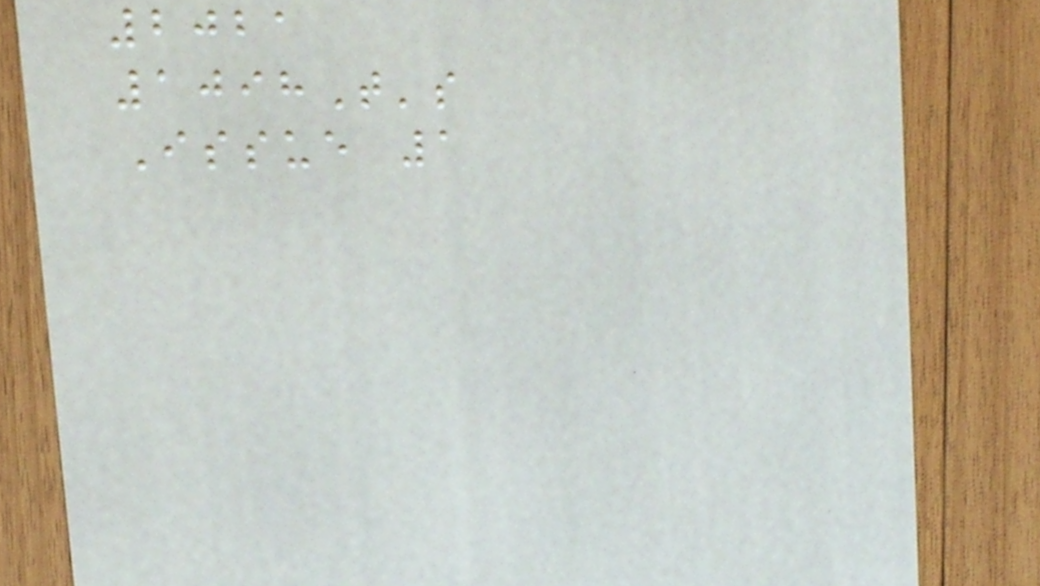2021
1098T's
Issue 1
